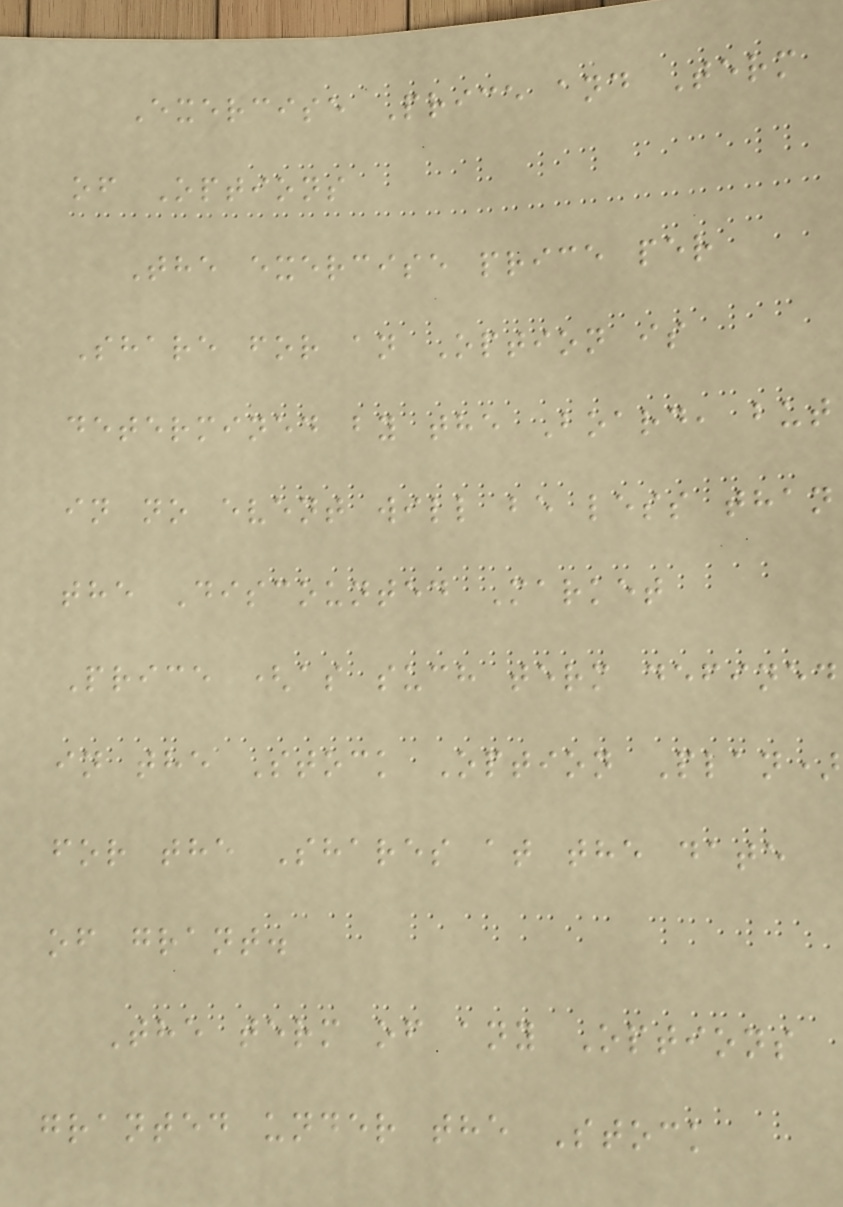Exercise Price and Term
of Options
The exercise price per
Share for an Option is
determined by the Board, but
in no event will be less than
the Discounted Market
Price (as such term defined
in the Stock Option Plan)
for the Shares at the date
of grant.
The term of any Options
granted under the Stock
